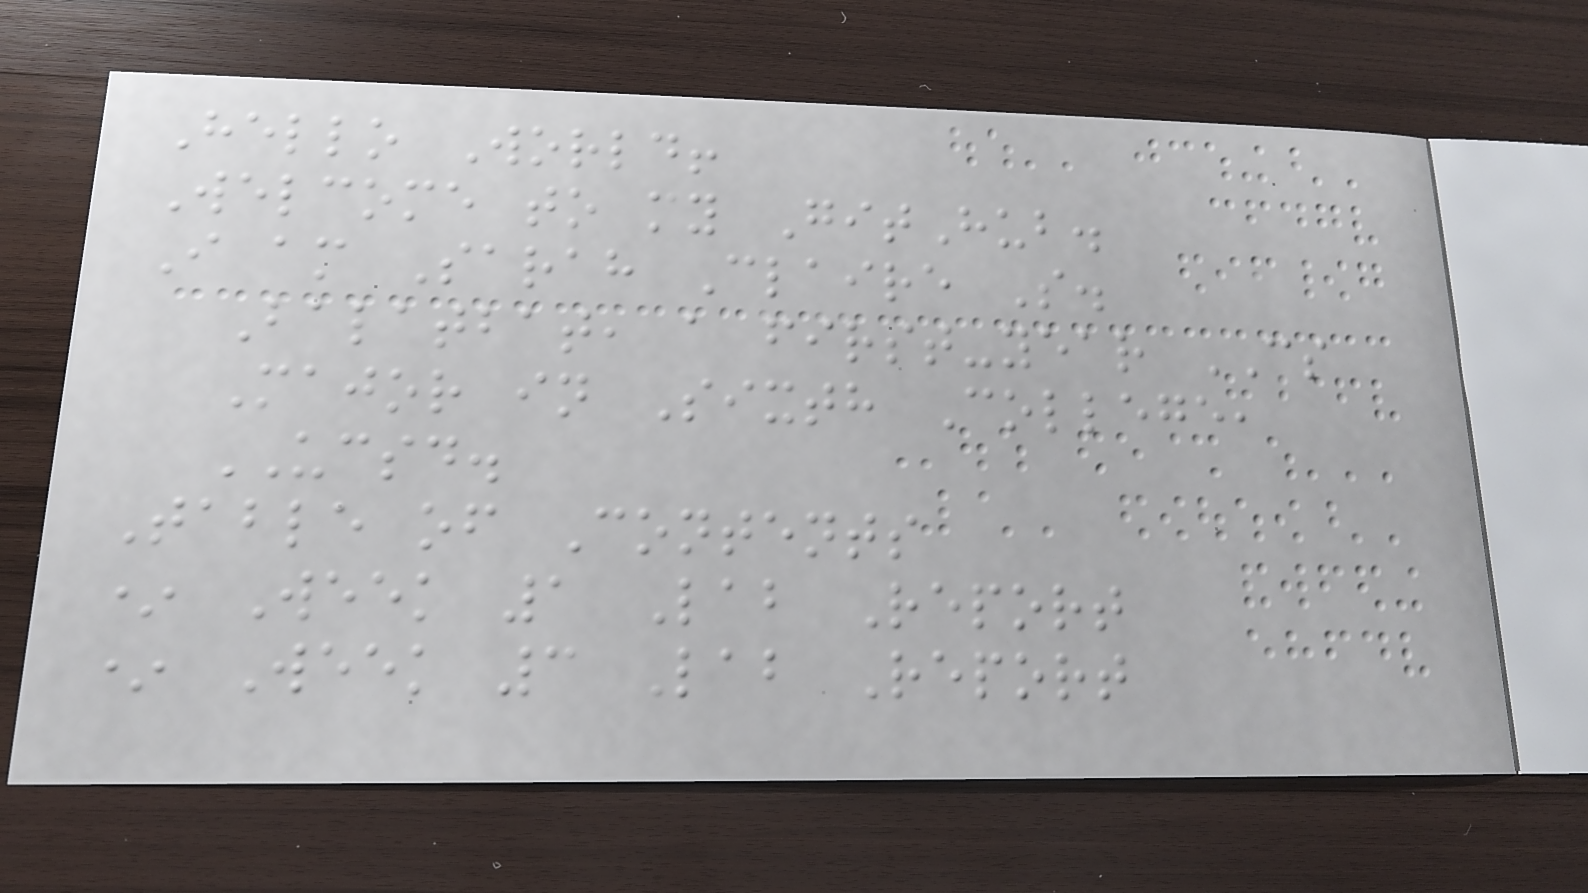Hello World!
Welcome to my GitHub.
I am Sarah Claire S.
Balatbat, a first-year CS
Major in Sixth College,
UCSD.
Table of Contents
* Week 1 Lab Report
* Week 3 Lab Report
